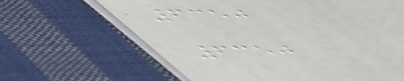6350
6350
